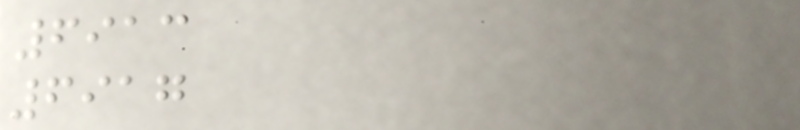6913
6917
